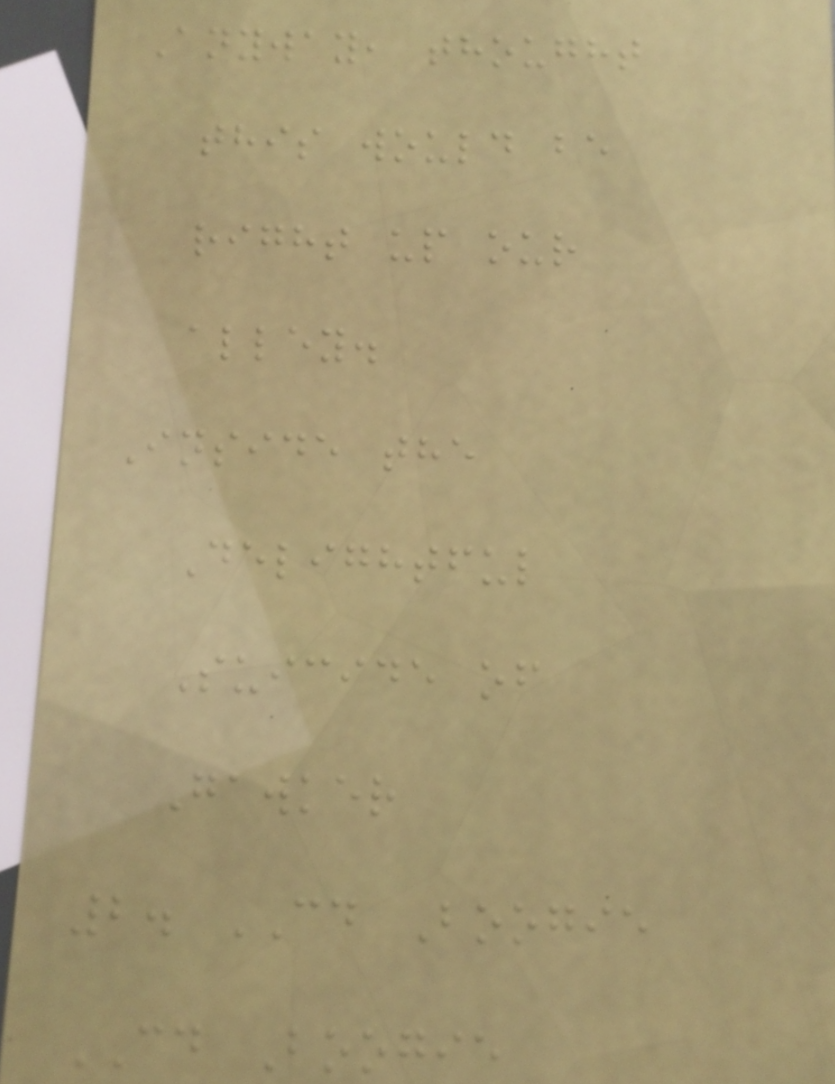Anyway, thought
this would be
right up our
alley.
Inside the
Delightful
Suicide of
Gawker
2. CD Boogie
CD Boogie
